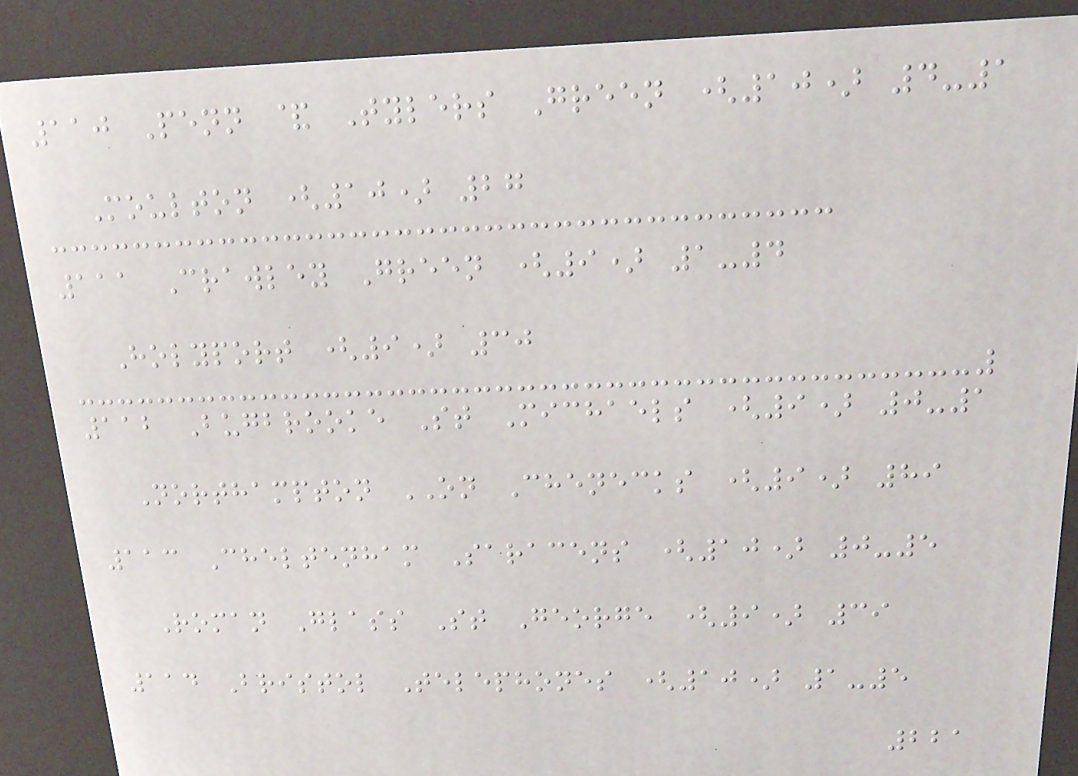110 Penn & Tylers Green (10) 4-1
Moulton (10) 27
111 Crawley Green (9) 1-4
Holyport (9) 30
112 Bugbrooke St Michaels (9) 0-1
Northampton ON Chenecks (9) 89
113 Cheltenham Saracens (10) 0-5
Roman Glass St George (9) 39
114 Bristol Telephones (10) 1-5
221
